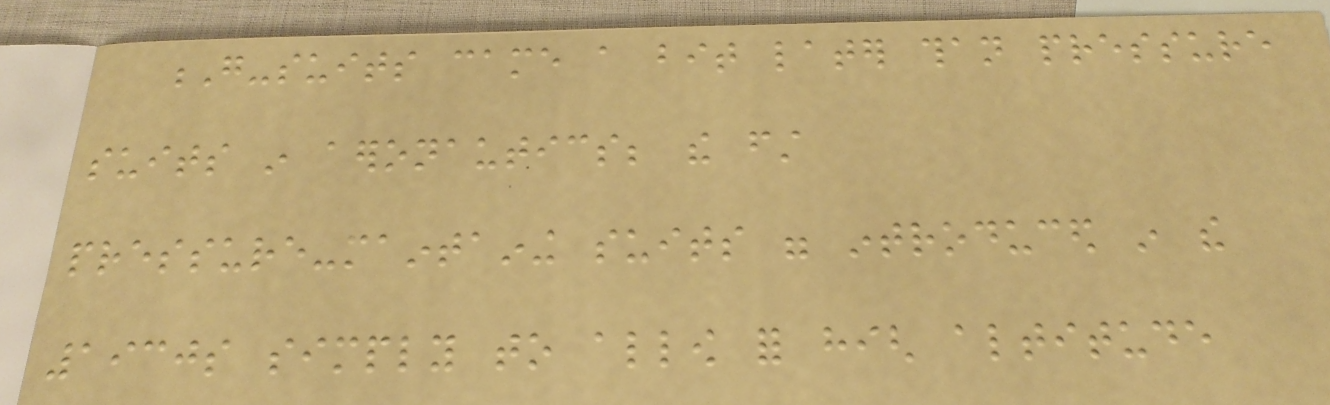G-suits came a bit later than pressure
suits in aeronautics; the first
pressure-maintaining suits were introduced in the
1930s simply to allow for high altitude
